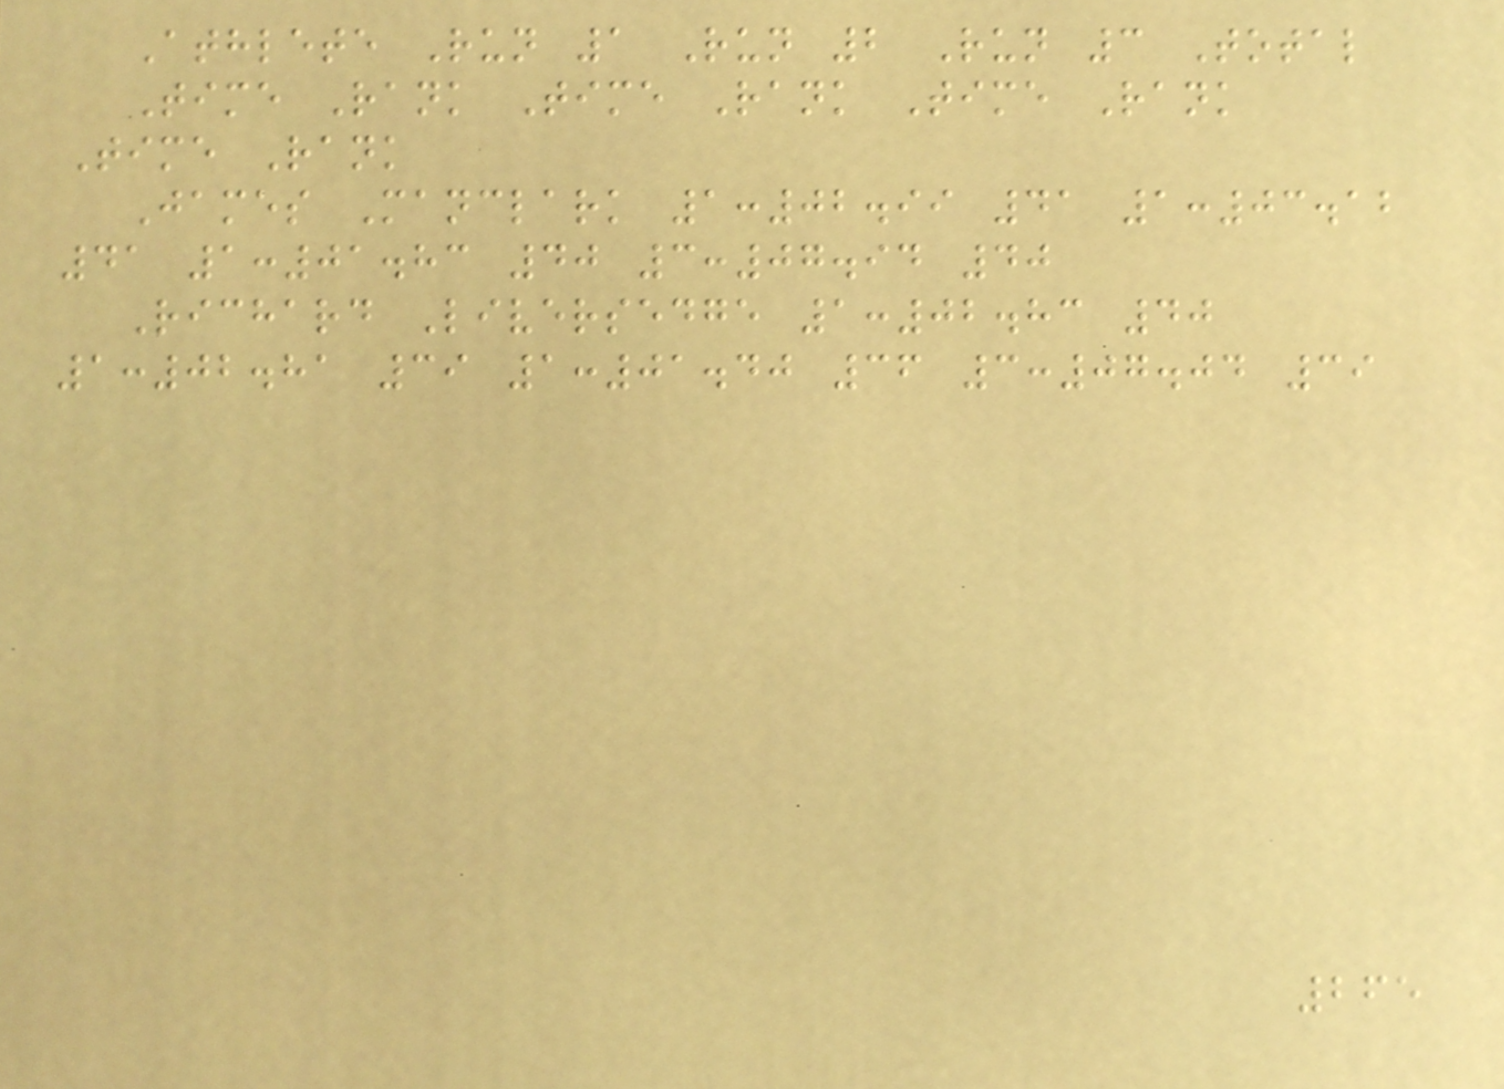Athlete Run 1 Run 2 Run 3 Total
Time Rank Time Rank Time Rank
Time Rank
James Manclark 1:02.99 41 1:03.12
41 1:01.83 40 3:07.94 40
Richard Liversedge 1:02.83 40
1:02.81 39 1:01.40 36 3:07.04 39
265
